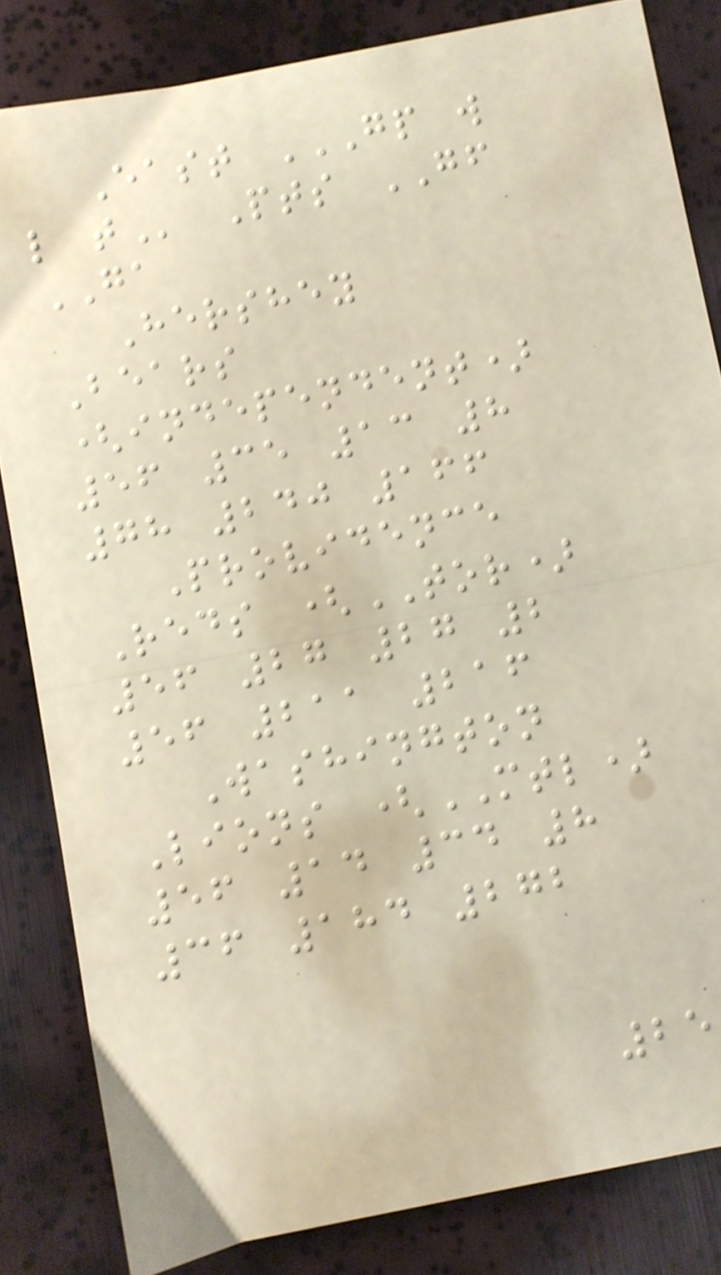East GP W
L T Pts GF
GA
Hershey
Bears
(independent)
56 35 13 8
78 240 166
Providence
Reds (TOR)
56 27 27 2
56 211 216
Washington
Lions (MTL)
56 14 34 8
36 184 272
25
